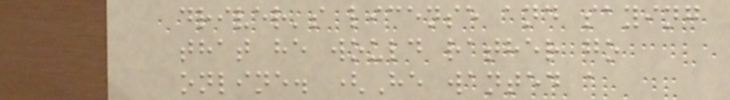driver's license and saying
that he would rather go
online. (He wanted a
